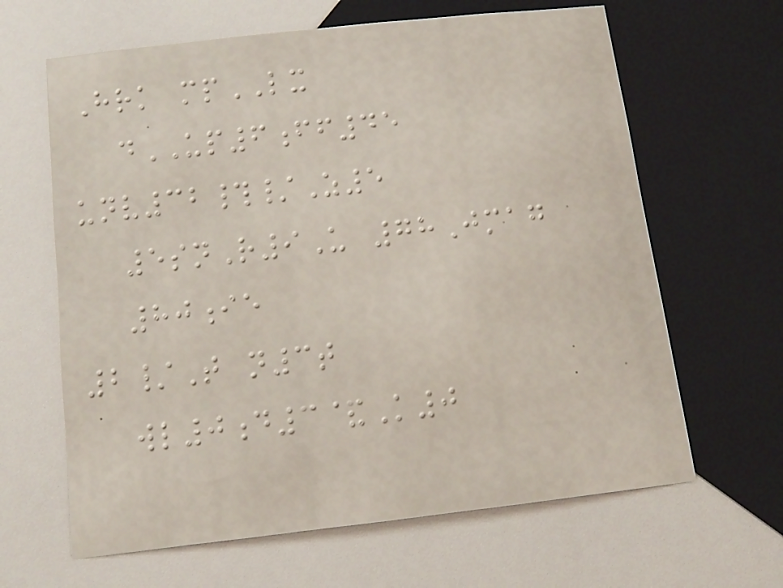Hrk mpLX
dUP6ff45
unv32#/Z5
5snR9U 78Jmag
80ie
2/T n3t
wl0d3&K0
